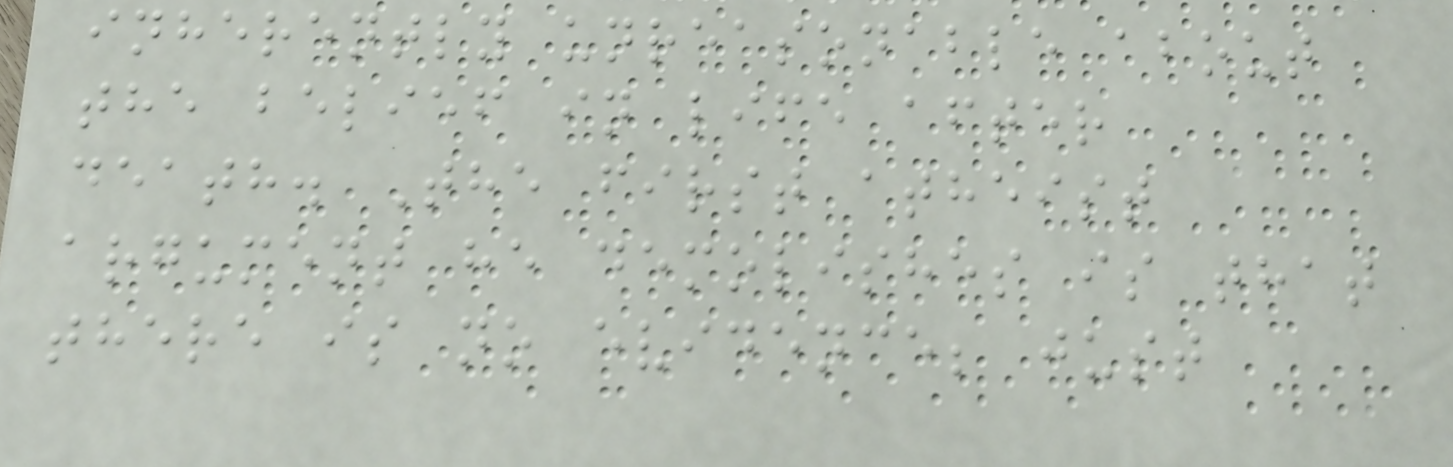inherently unreasonable about
the belief in life after
death. The first atheist
argument he demolishes is that
there is no evidence; just
